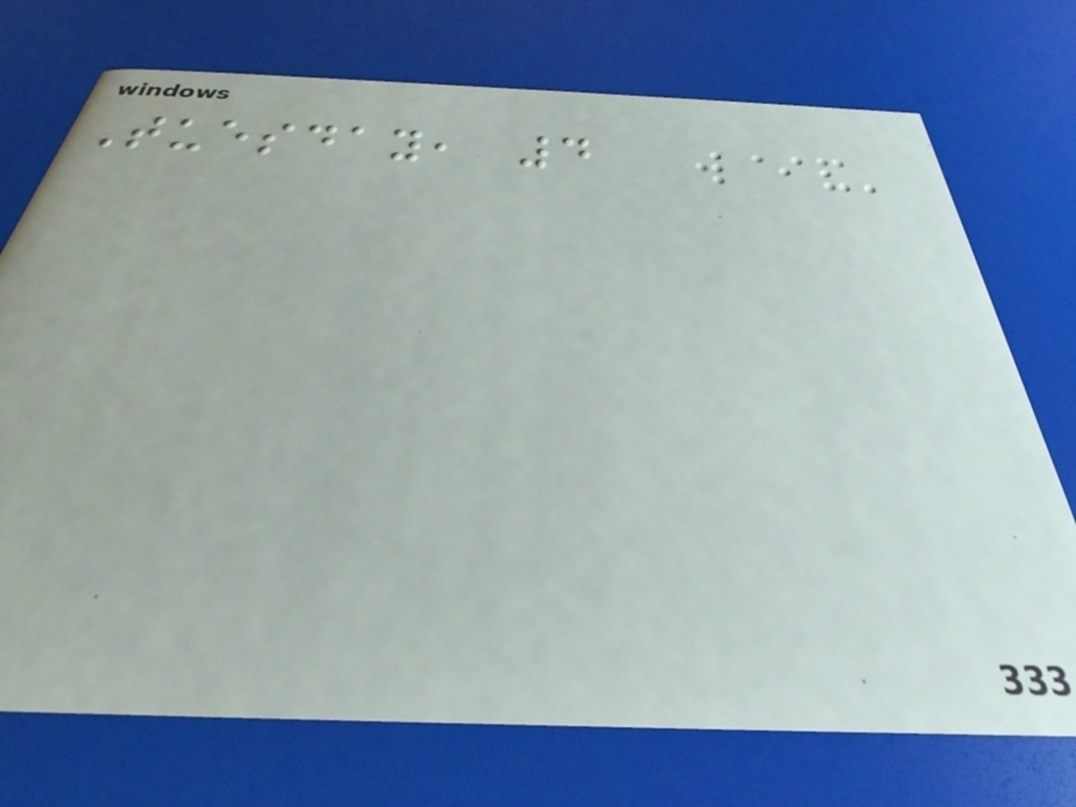Tuesday, 4
